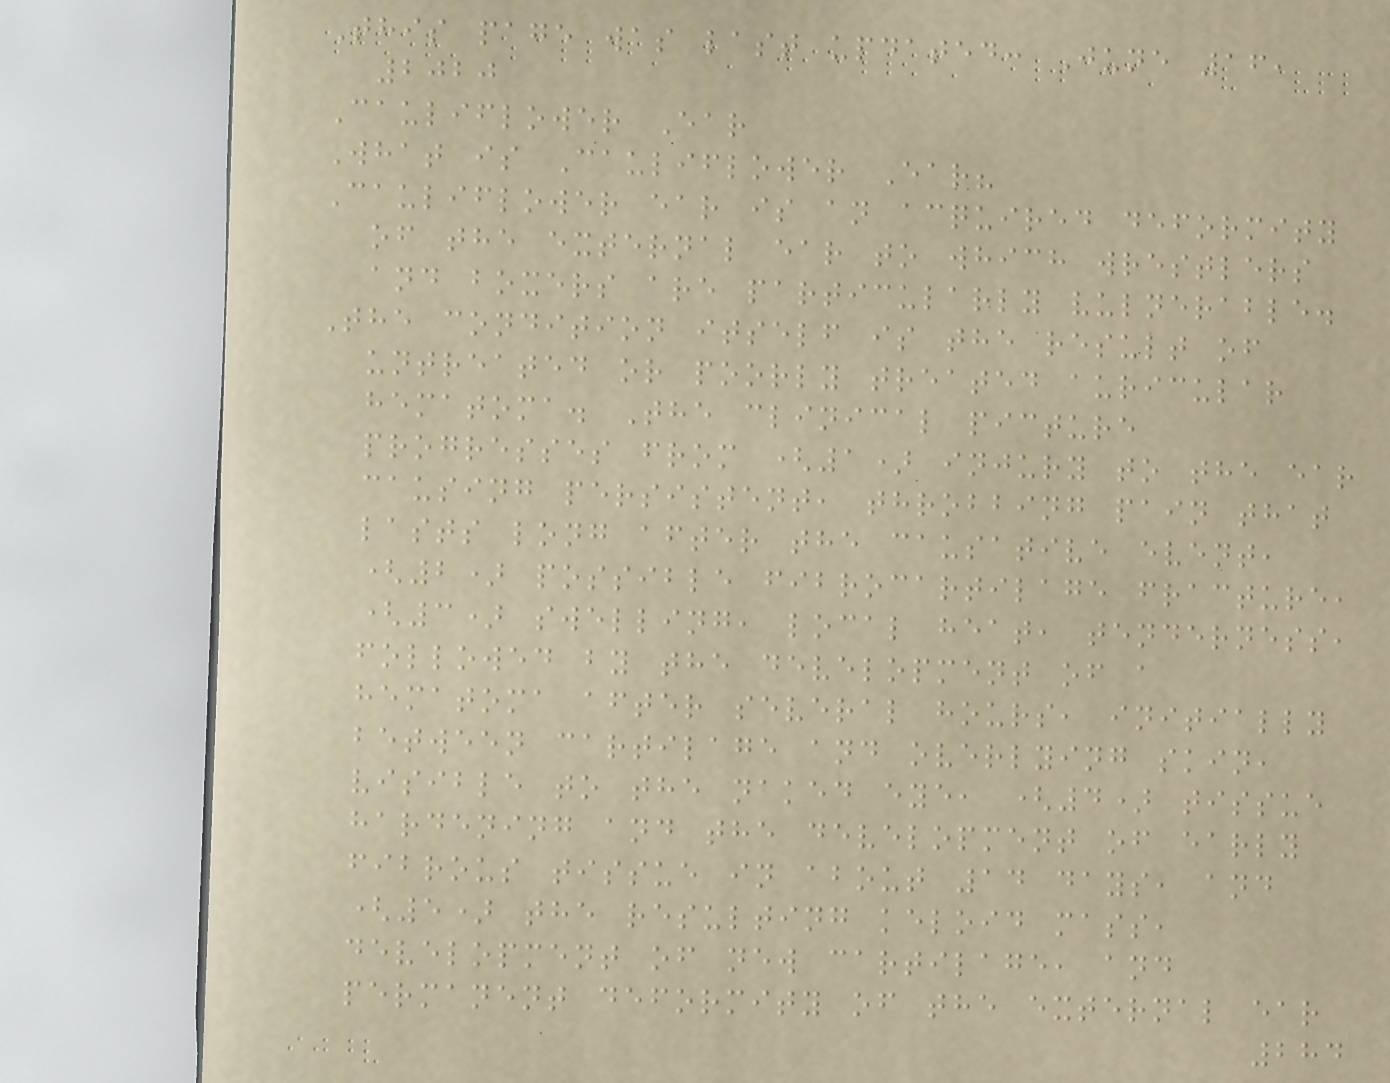This page was last updated: June 16,
2020
Cauliflower Ear
What is Cauliflower Ear?
Cauliflower ear is an acquired deformity
of the external ear to which wrestlers
and boxers are particularly vulnerable.
The condition itself is the result of
untreated or poorly treated auricular
hematoma. The clinical picture
progresses from (1) injury to the ear
causing persistent, throbbing pain that
lasts long after the causative event,
(2) possible fibrocartilage fracture,
(3) swelling, local heat, tenderness,
followed by the development of a
hematoma after several hours, initially
between cartilage and overlying skin,
visible to the naked eye, (4) tissue
hardening and the development of early
fibrous tissue in about 14 days, and
(5) the resulting keloid mass,
development of new cartilage, and
permanent deformity of the external ear
284
